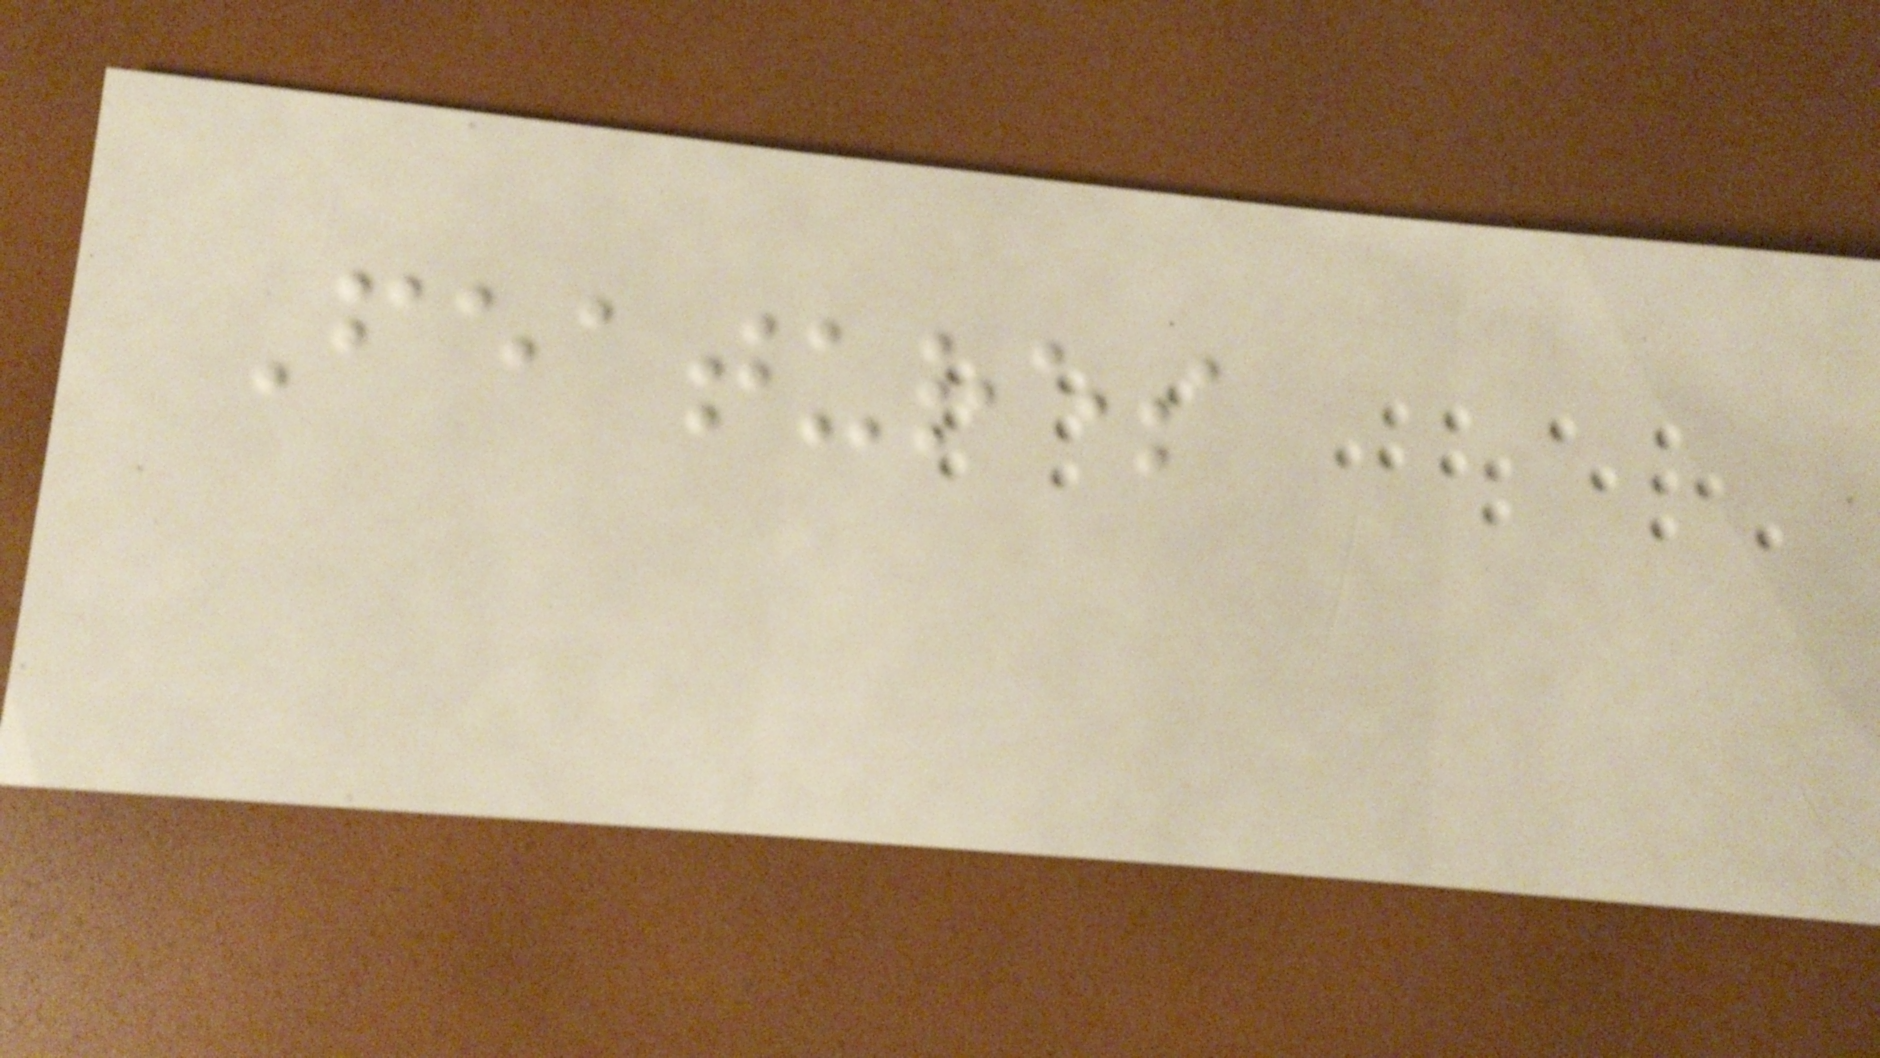Features
